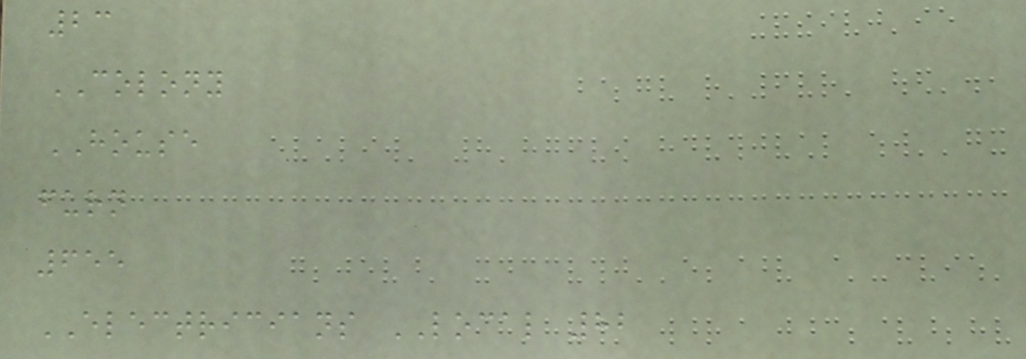23
COLONY
HOUSE
furn
655
ELECTRICIANS LOCAL 82
